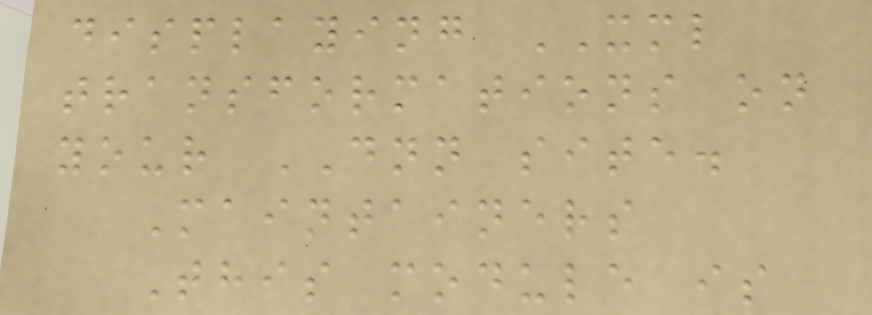displaying XML
transformations on
your DNN site.
Maintainers
This module is
